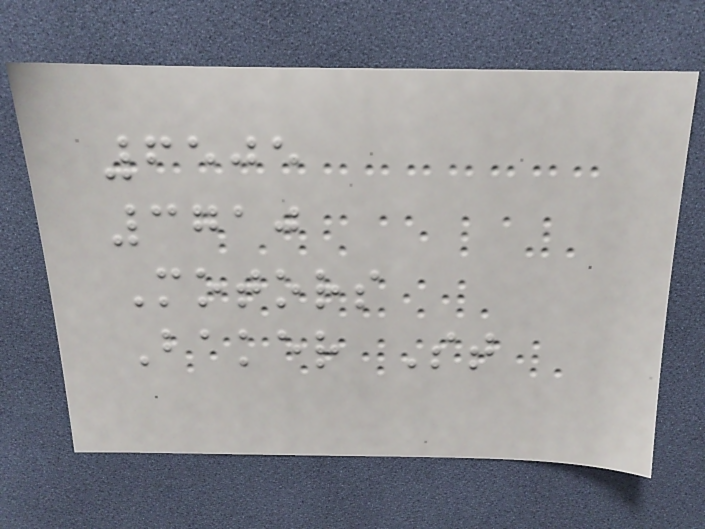6505
3710
Motors
Baker St
